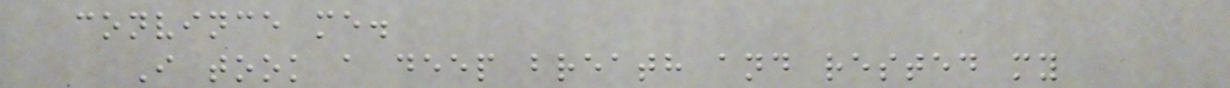convince me.
I took a deep breath and rested my
